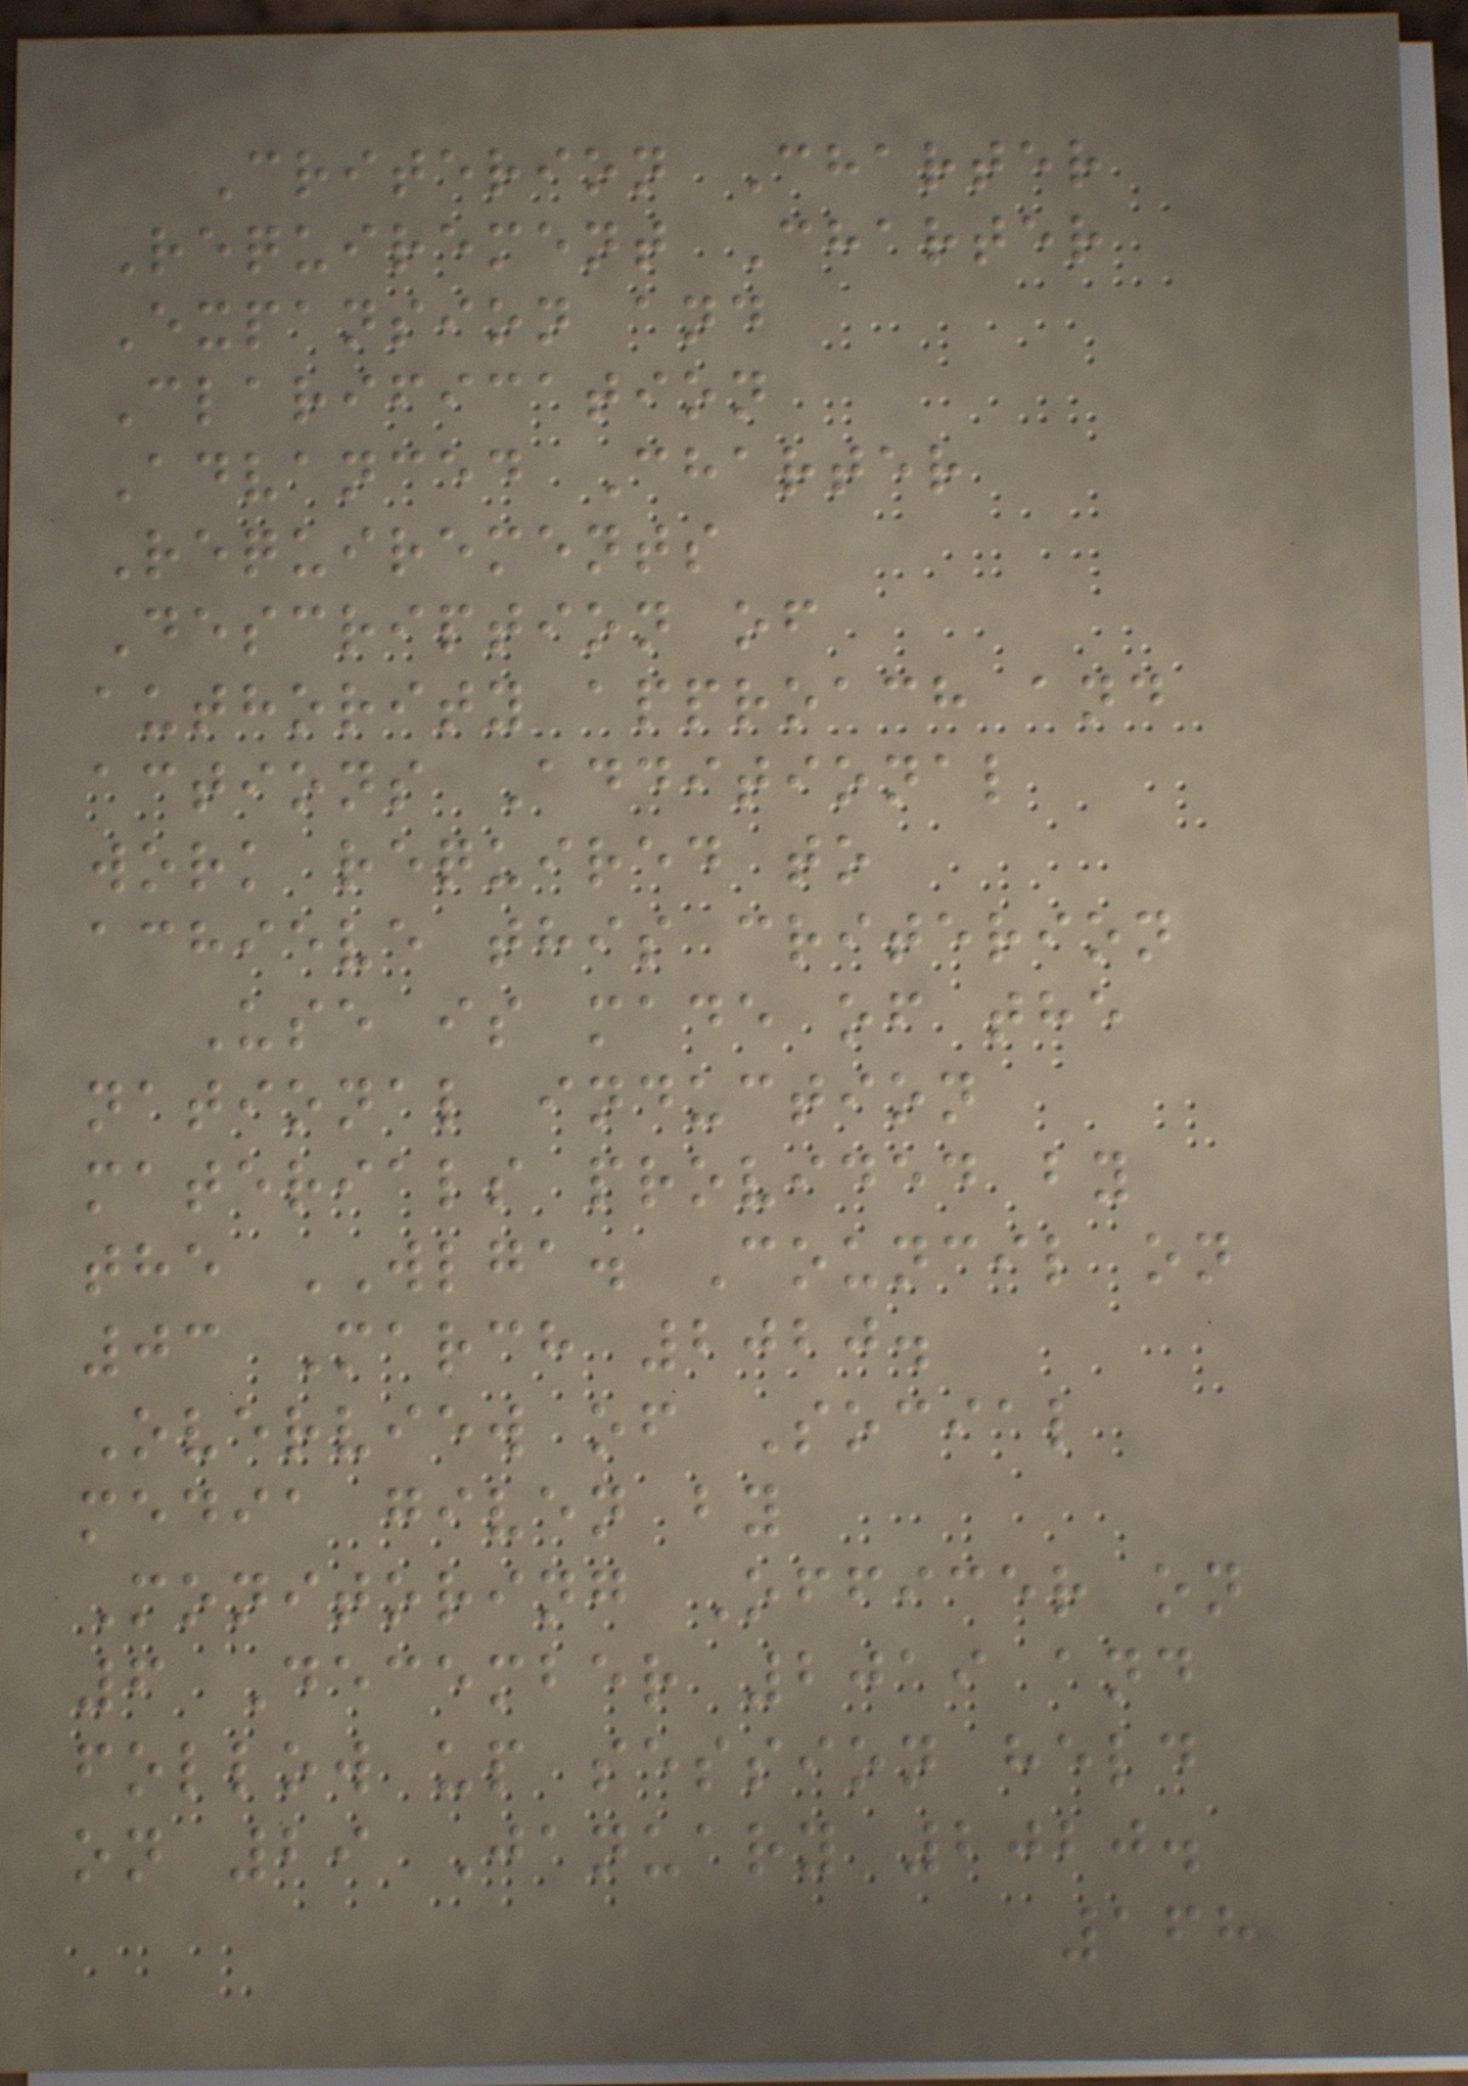Criterion Charter
Requirement Charter
Expansion and
Clarification
Advanced Charter
Requirements
Description of
authority approach and
actions Additional
work required to
achieve this criterion
Use is made of the
national induction
materials provided by
the WLGA. Council on
03 March 2020.
Overview of Social
media given by
Monitoring Officer on
6 December 2019 and
follow up session held
on 29 January 2020.
168
